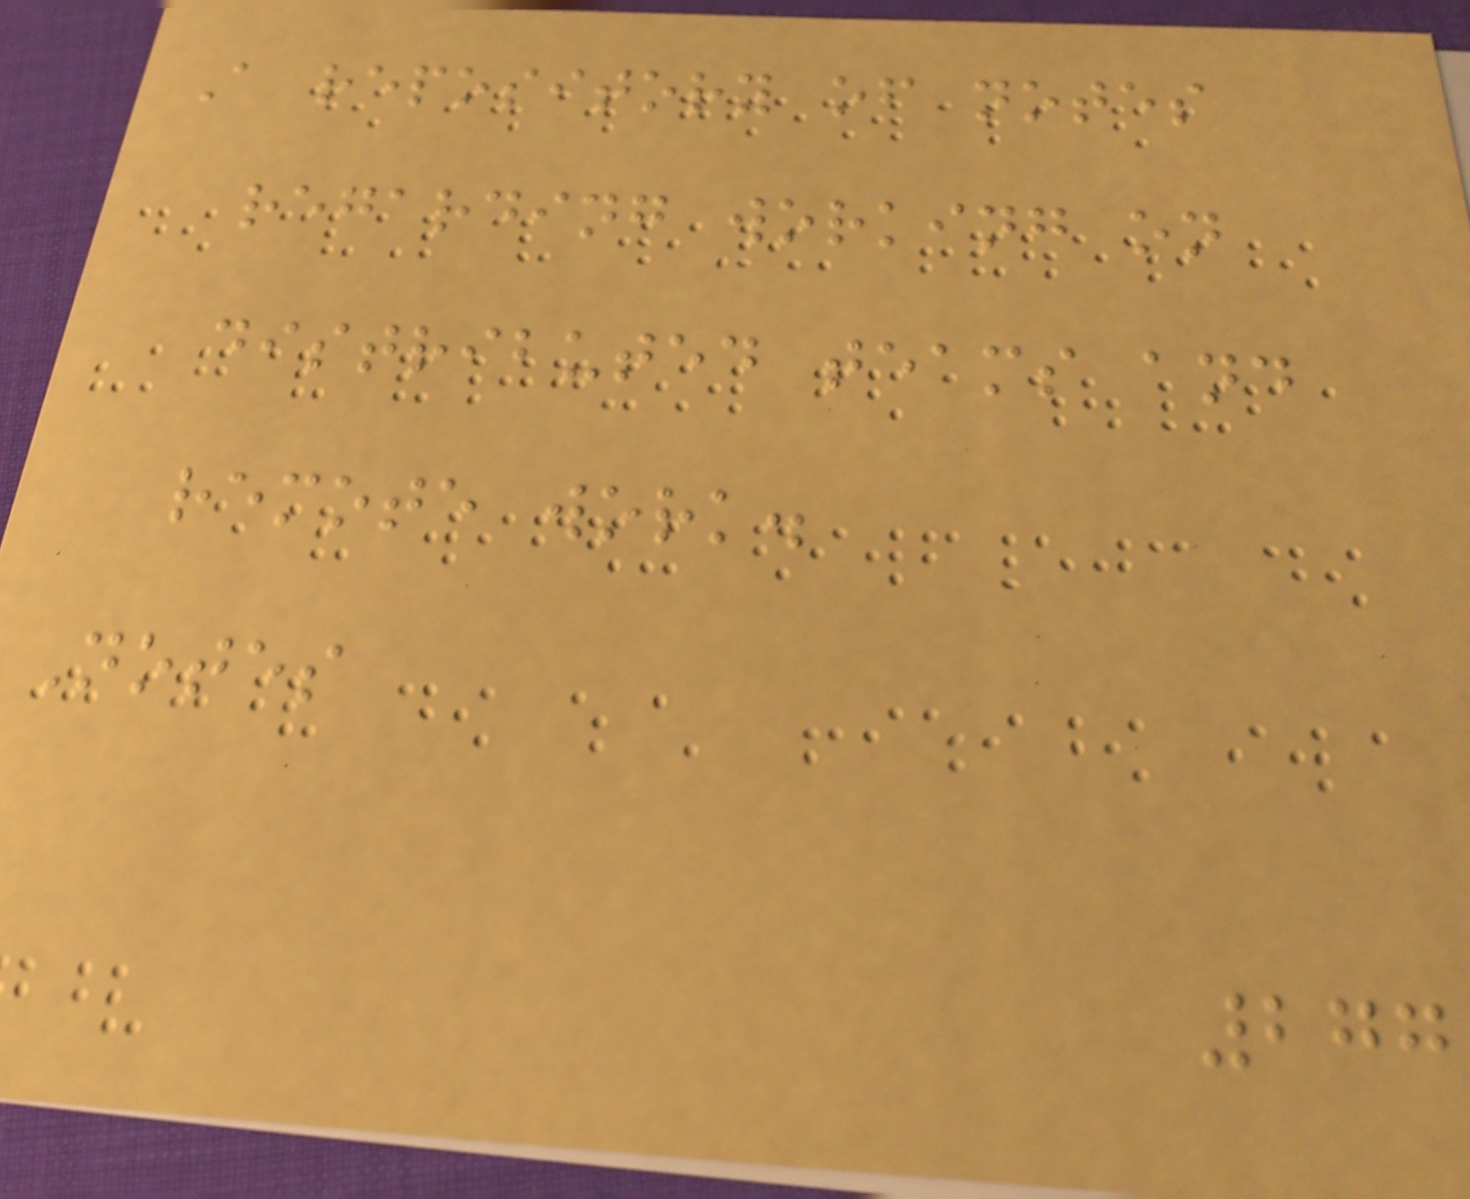A repository of notes
regarding working on
distributed teams and
remote work.
Notes
277
